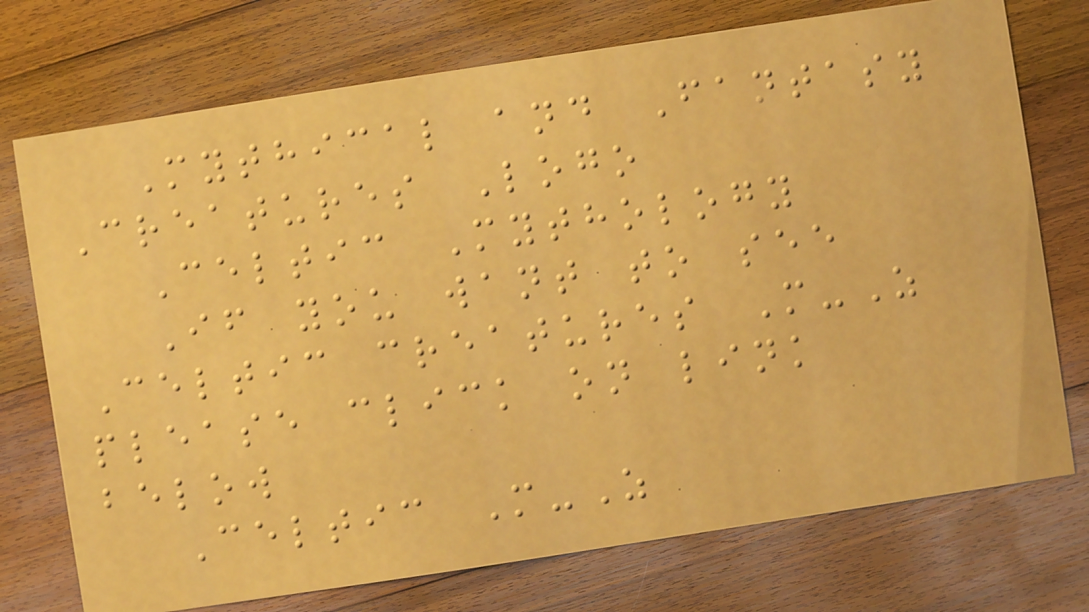Mythical and Fantasy
Creatures Logo
Celtic Mythology
If you want to see
Celtic creatures M-Z
please click on link
below
Celtic M-Z
